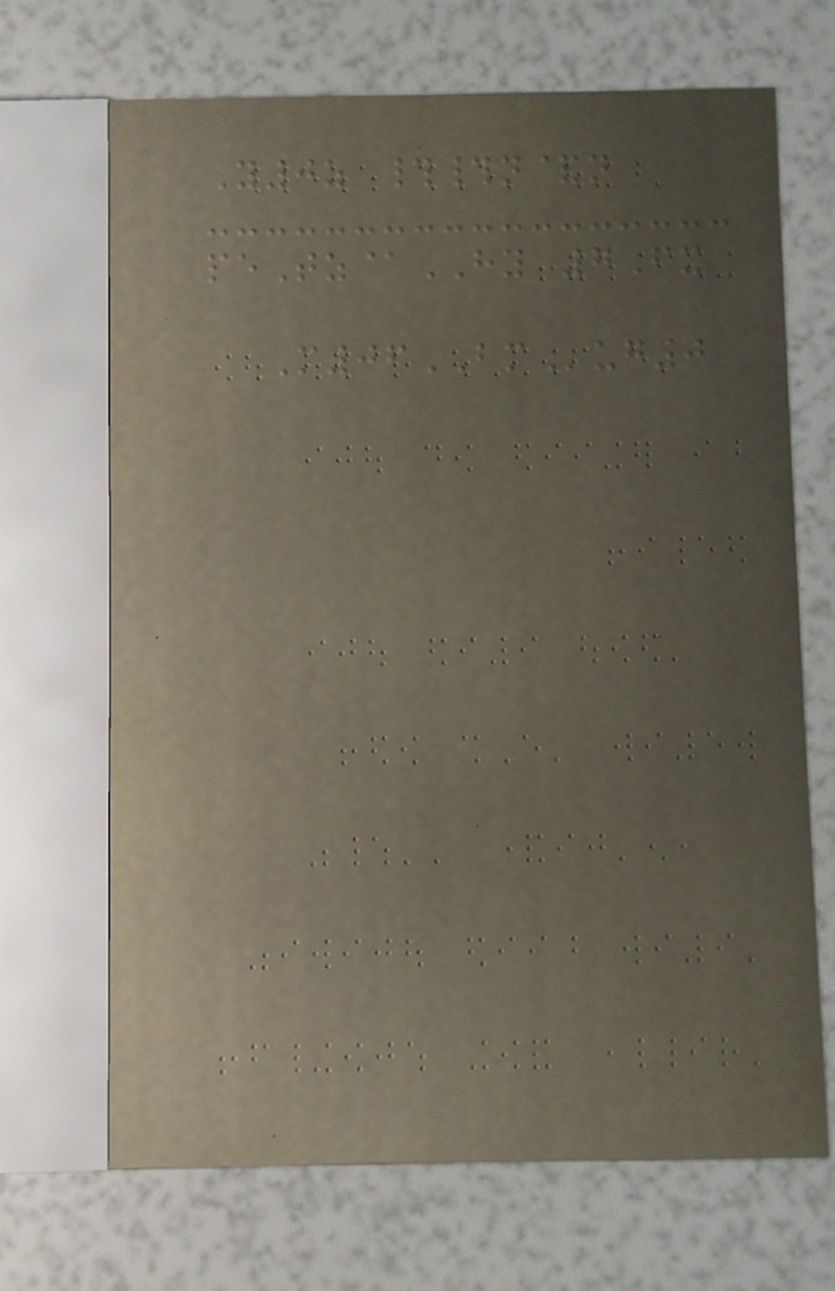Y0z ##n&n
peTz@HY 7Fx
M06BMug0
